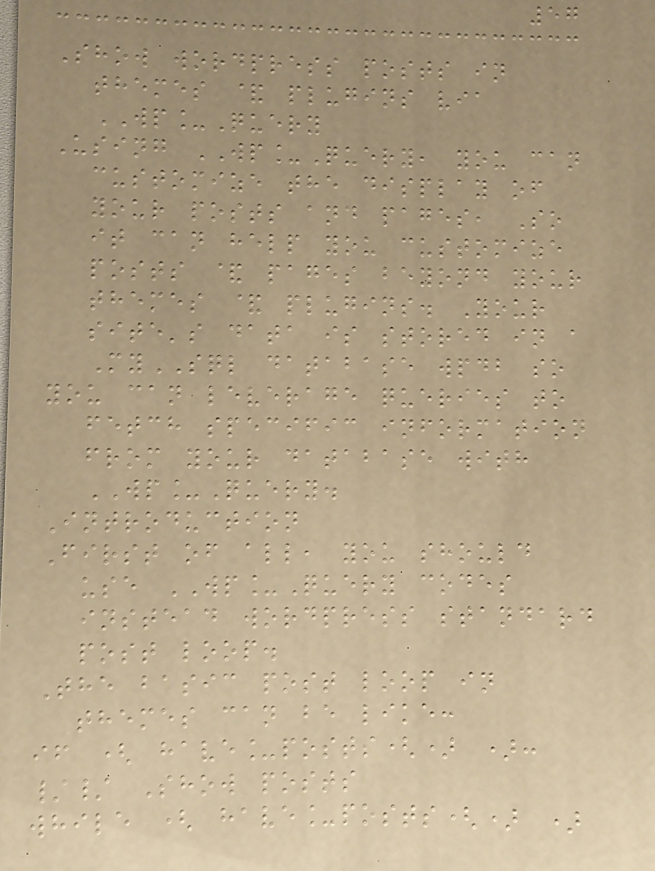57
Show wordpress posts in
themes & plugins via
WP_Query
Using WP_Query, you can
customize the display of
your posts and pages, So
it can help you customize
posts & pages beyond your
themes & plugins. Your
site's data is stored in a
MySQL database wpdb so
you can leverage queries to
fetch specific information
from your database with
WP_Query.
Introduction
First of all, you should
use WP_Query codes
instead wordpress standard
post loop.
The basic post loop in
themes can be like:
if ( have_posts() ):
// Show posts
while ( have_posts() )
